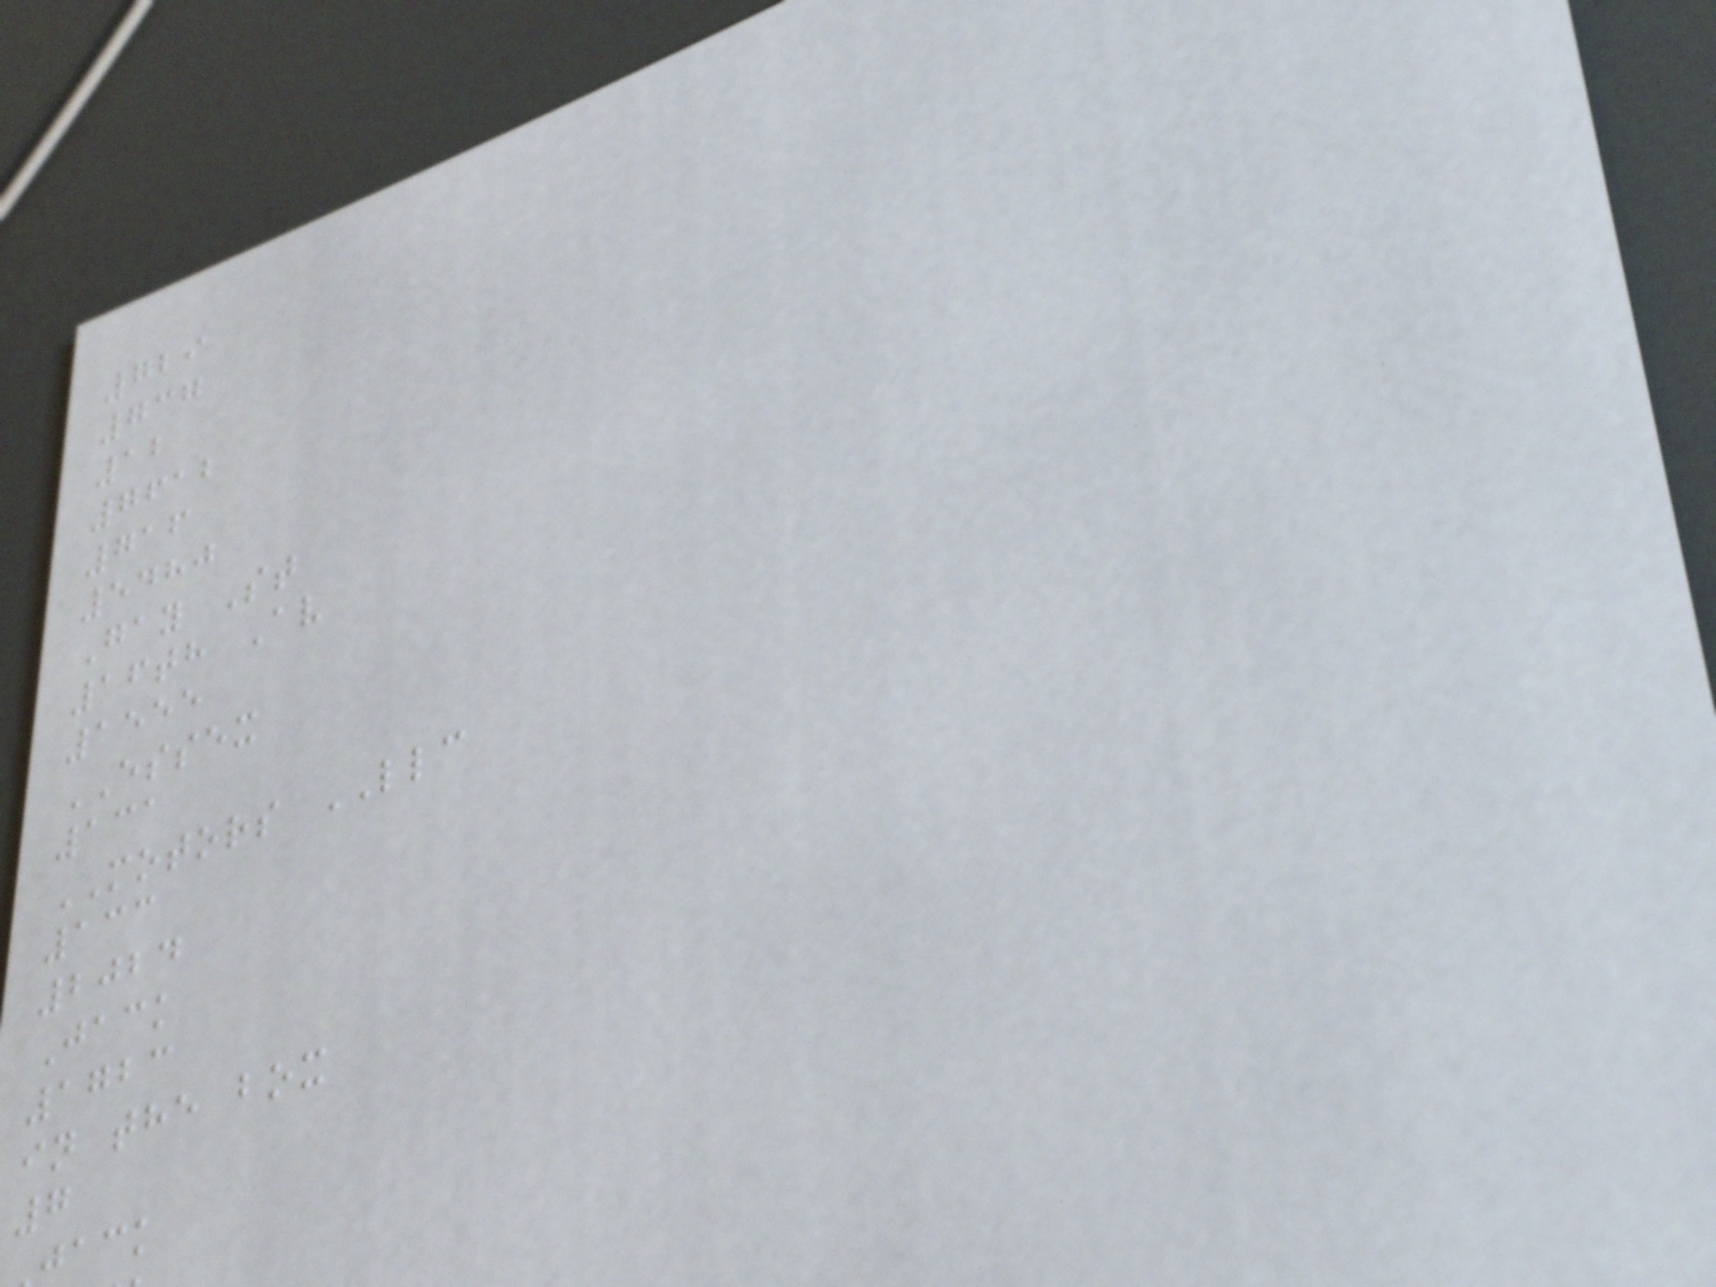729
737
12
7612
716
5480
Gay St
16th Av
1555
ESSEX
131
MOTORS LLC
133
2024
Jack
1723
in the box
7
jack
